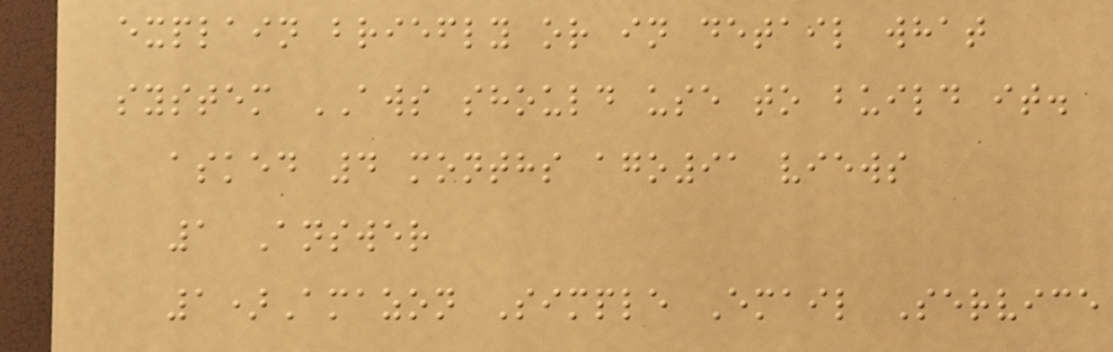explain briefly or in detail what
system AWS should use to build it.
asked 4 months ago91 views
1 Answer
1)Amazon Simple Email Service
